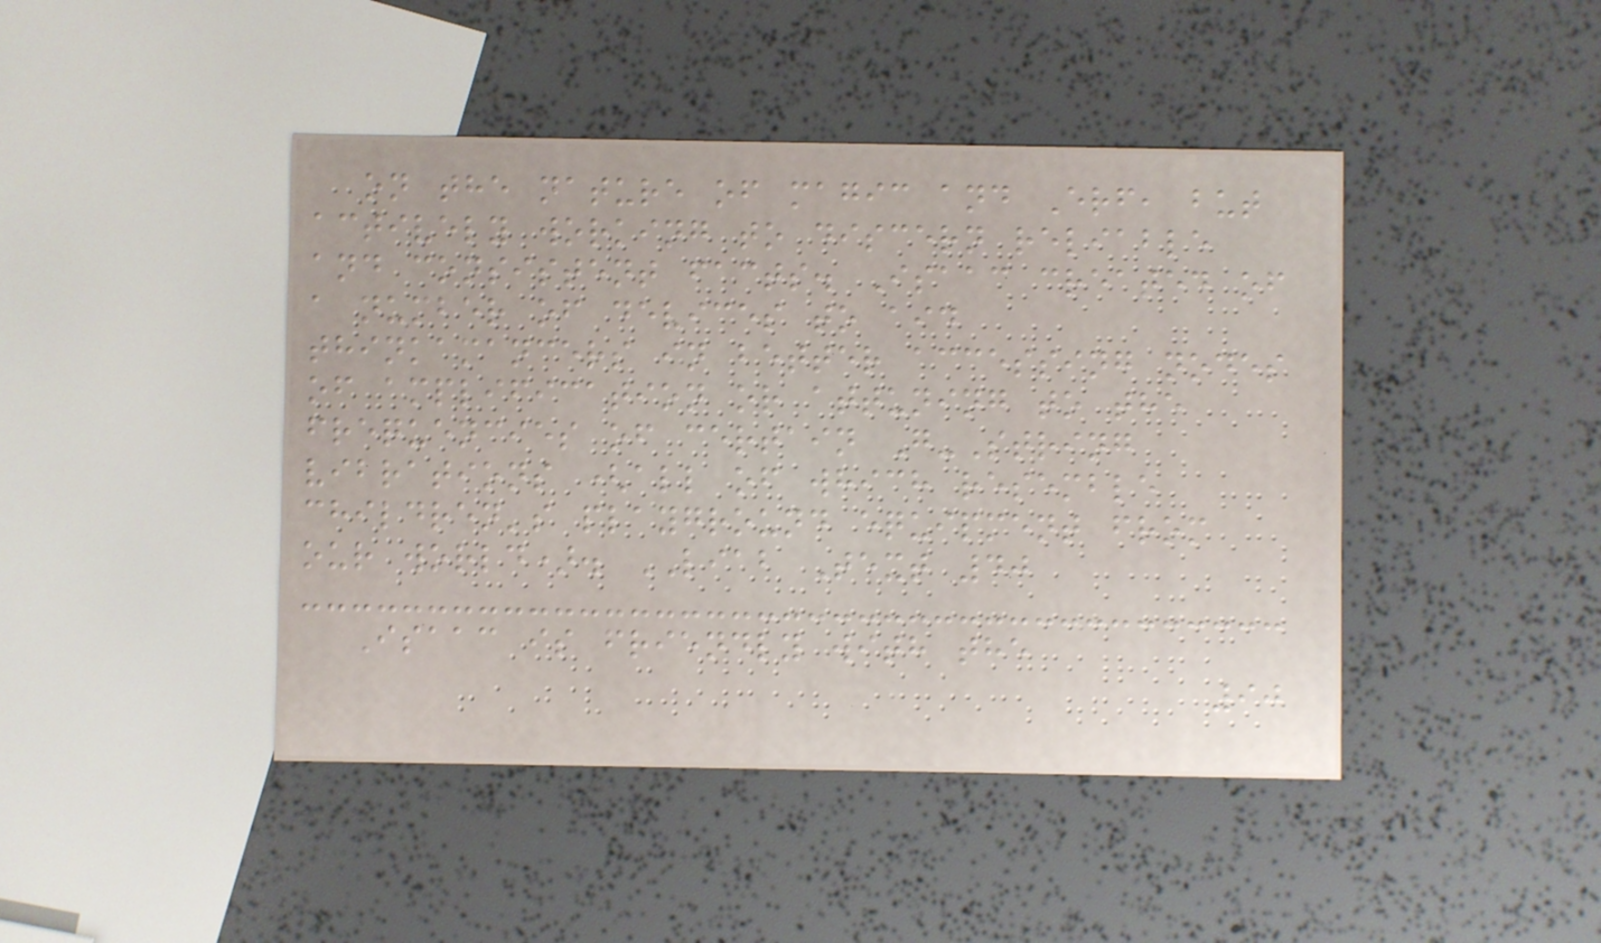on the nature of magic and Erf, but
actively working to discern reliable
and consistent facts. Isaac created of
a number of devices to aid
thinkamancers in better accessing nodes
of amplification or attuning to the
frequencies of certain G-String
vibrations (all of which resemble
children's playground equipment from
our world). LIAB Text 40
Isaac is friendly with the
90
